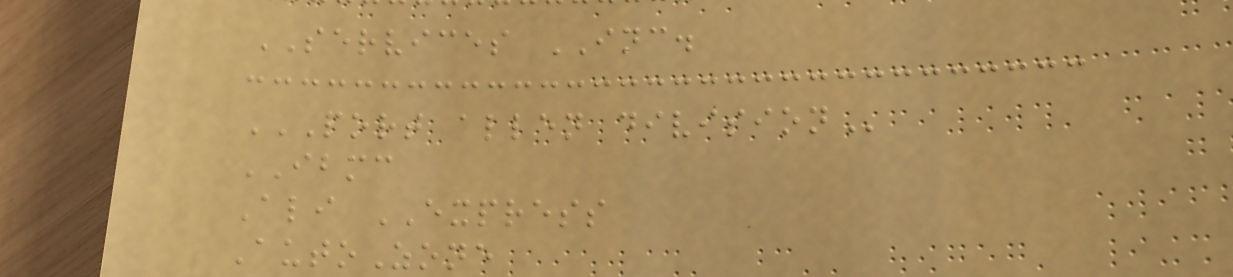SERVICES INC.
PORT ALLEN DIVISION
IBMC
Ali EXPRESS
AutoZone
